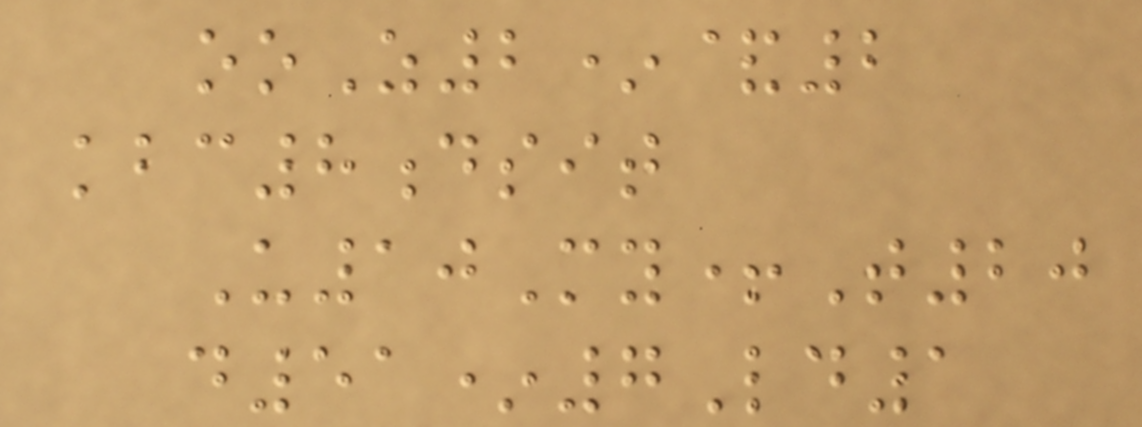ooZ2*&2
kbc8dsit
U10My+T20
d51*7Ld1
